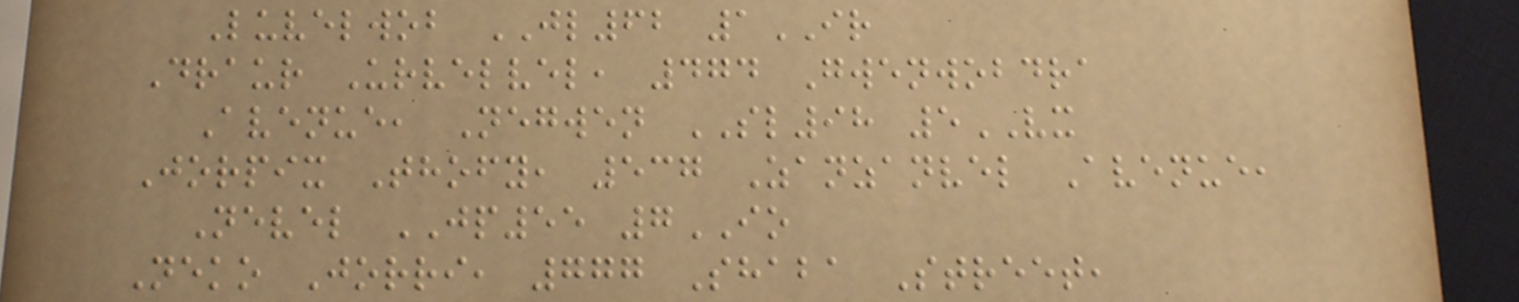Luvelwob JL62 1IR
Draur Urvelvel, 474 Gwenwobdra
Avenue, Negwen SL98 5VX
Jorpix Thofy, 537 Zanzanvel Avenue,
Nevel JP55 7IO
Neko Jorri, 777 Shaba Street,
